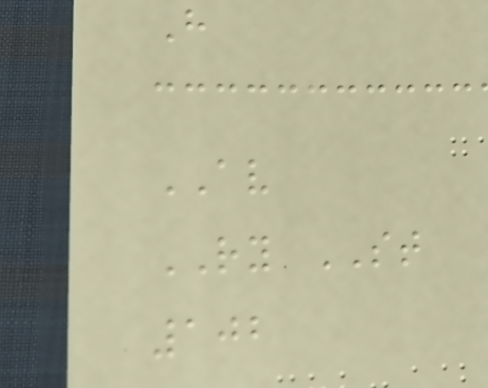H
AV
RY ST
102
